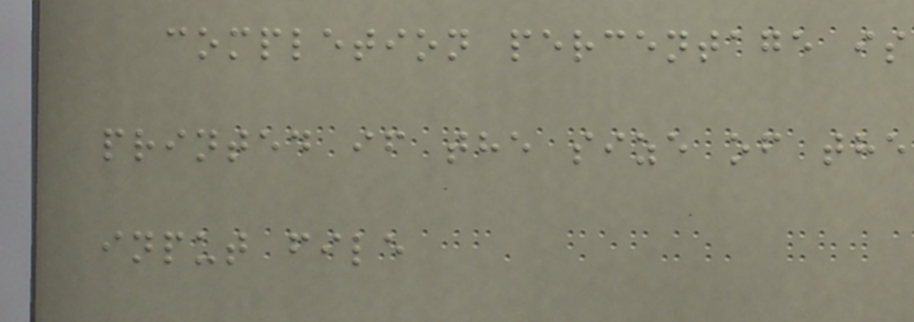completion percentage is
printed if the size of the
input file
